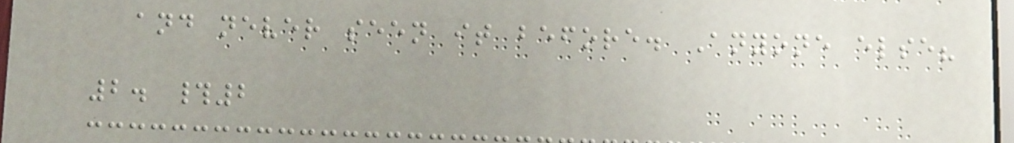and never seen it before. Anyone else?
2. #2
